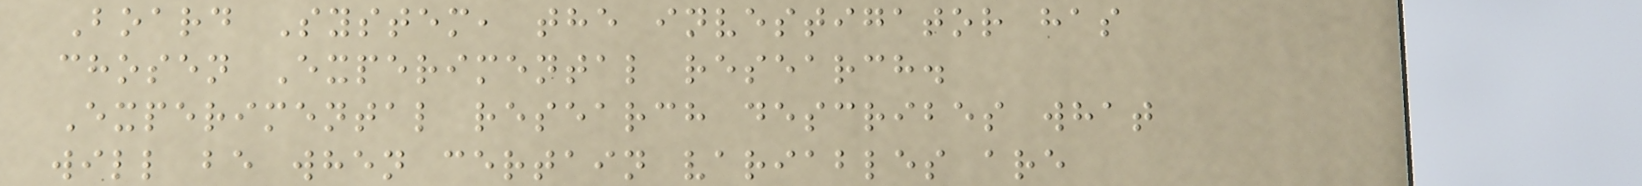Board System, the investigator has
chosen Experimental research.
Experimental research describes what
will be when certain variables are
